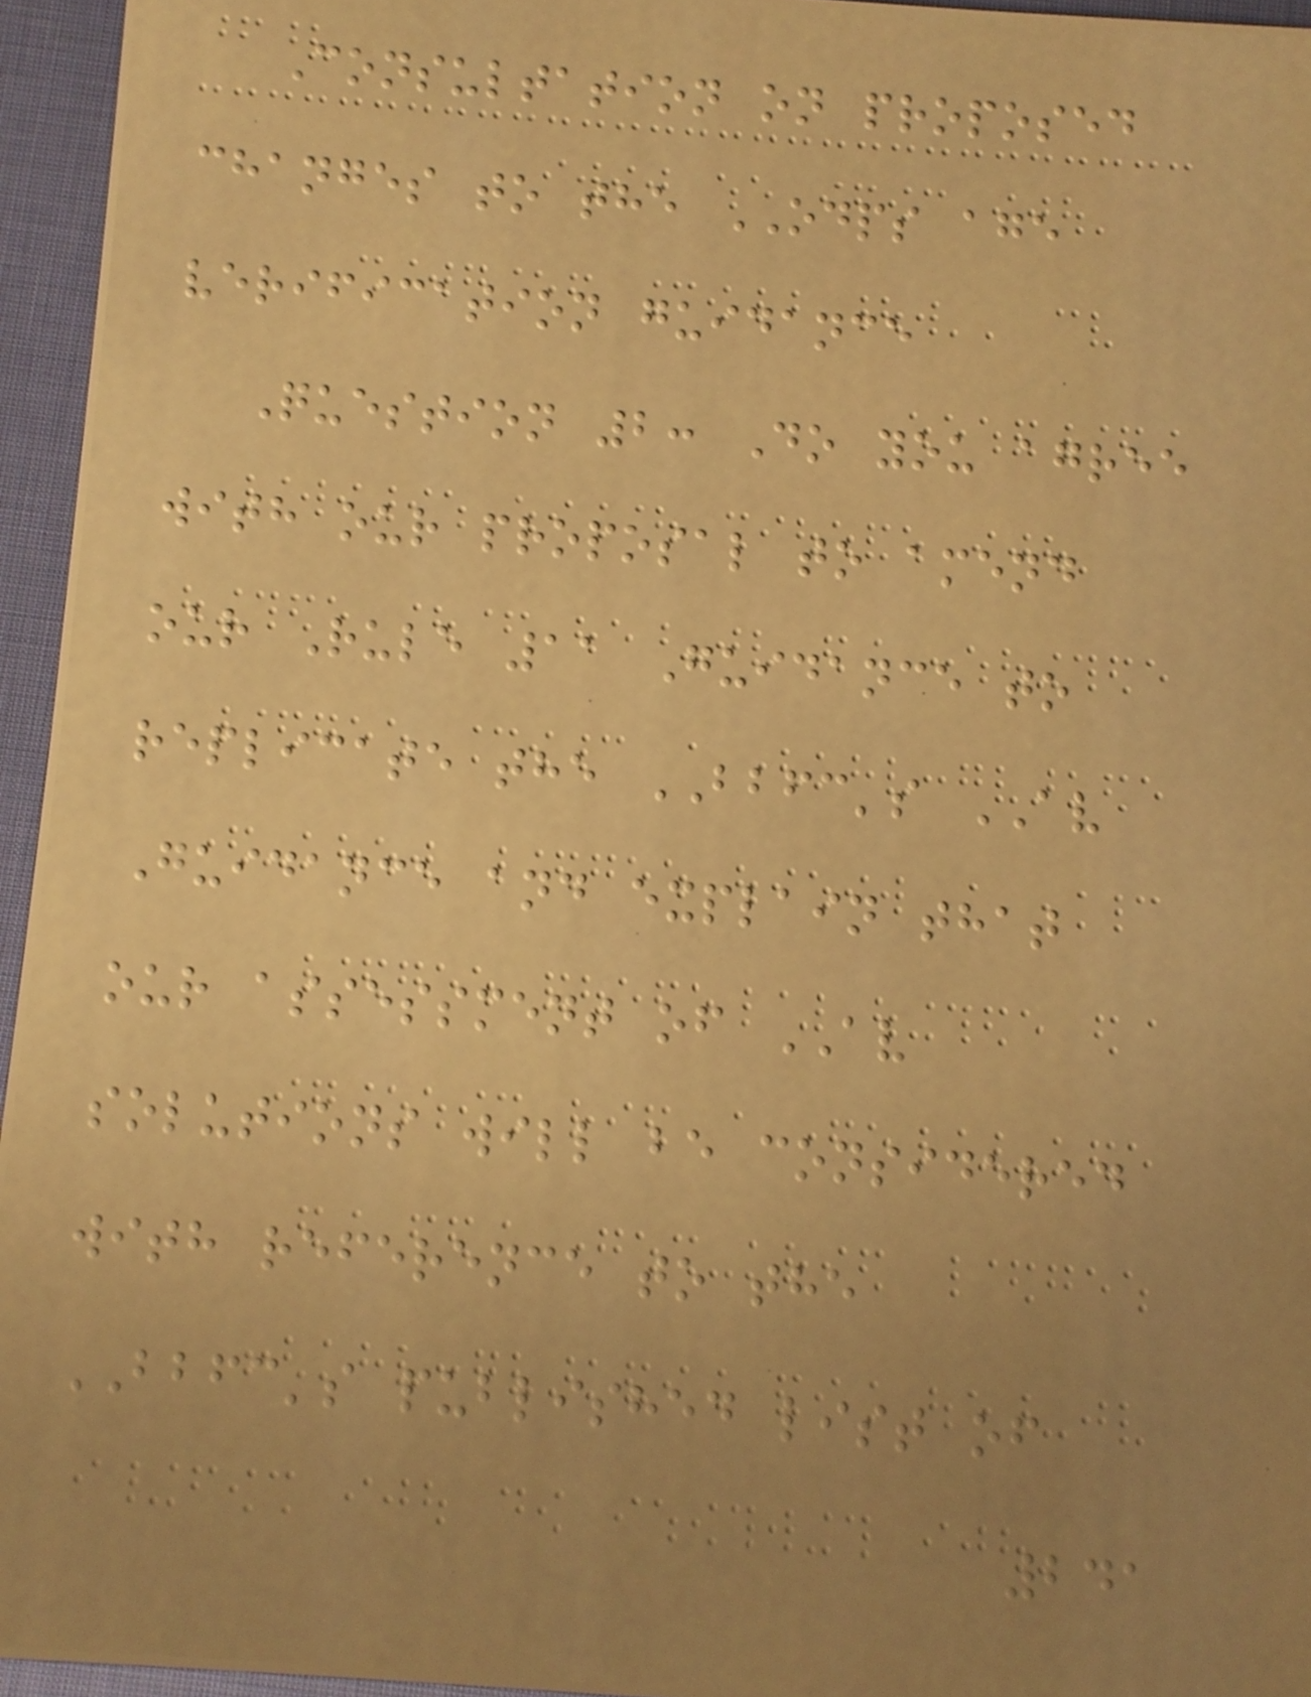Consultation on proposed
changes to the ODPS age
verification guidance
Question 2: Do you agree
with our proposal to amend
our Rule 11 Guidance to
replicate the BBFC's AV
Guidance and explain that
our assessment of AV
solutions will be considered
with reference to the
BBFC's published list of
241
